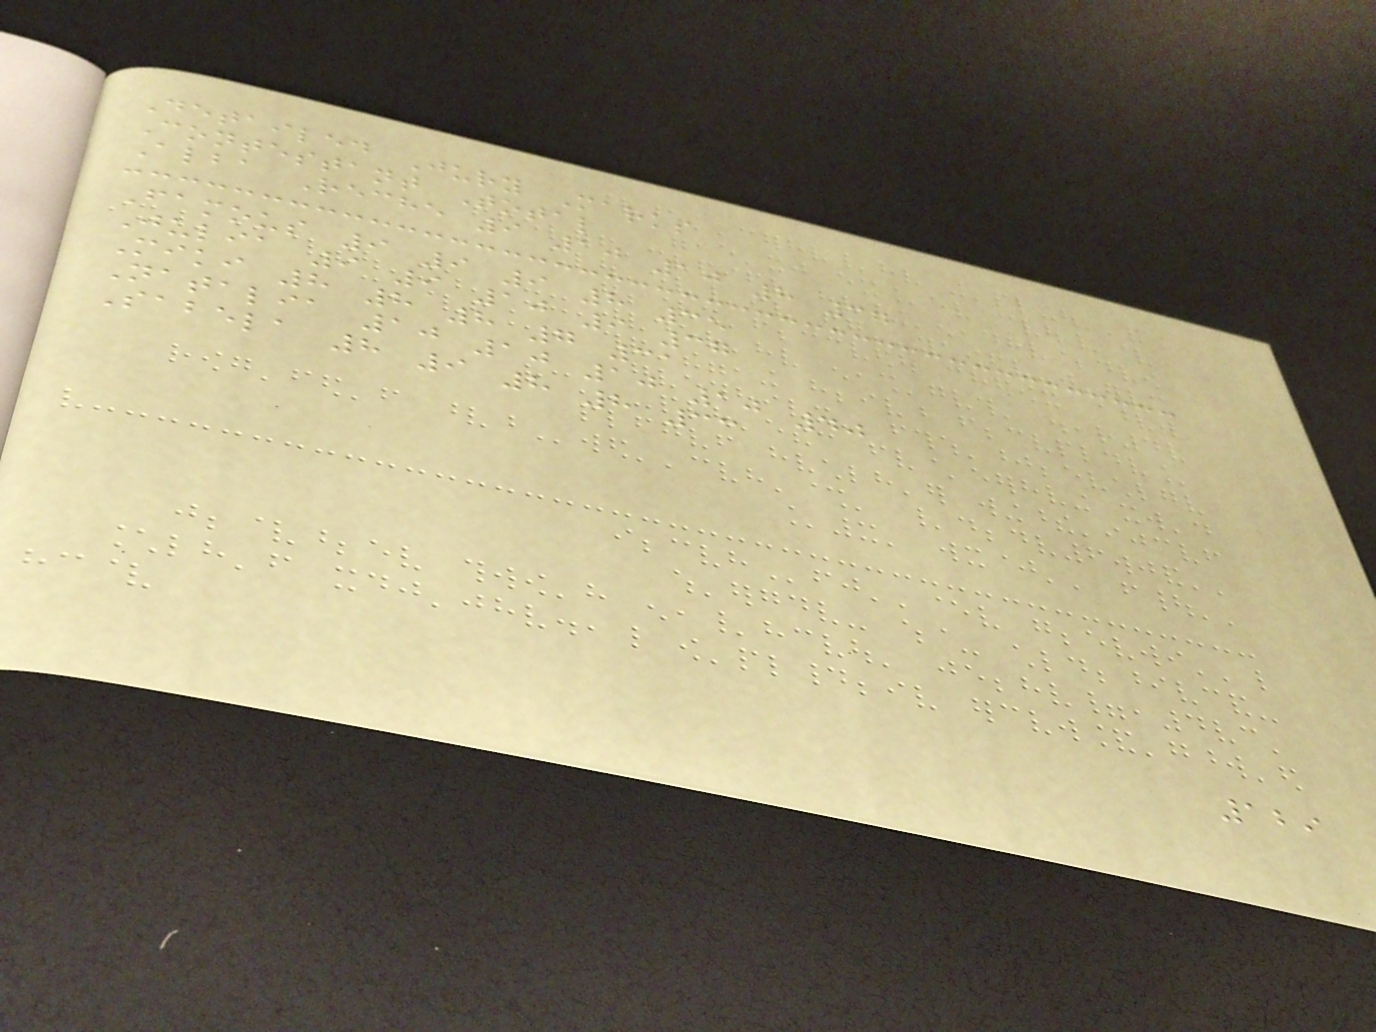Detailed Jury Marks
Contestant Total
Alba Reche 9 10 10 8 37
Famous 9 9 9 8 35
Julia 9 9 10 9 37
Miki 8 8 8 7 31
Natalia 10 10 10 10 40
Sabela 8 9 8 8 33
129
